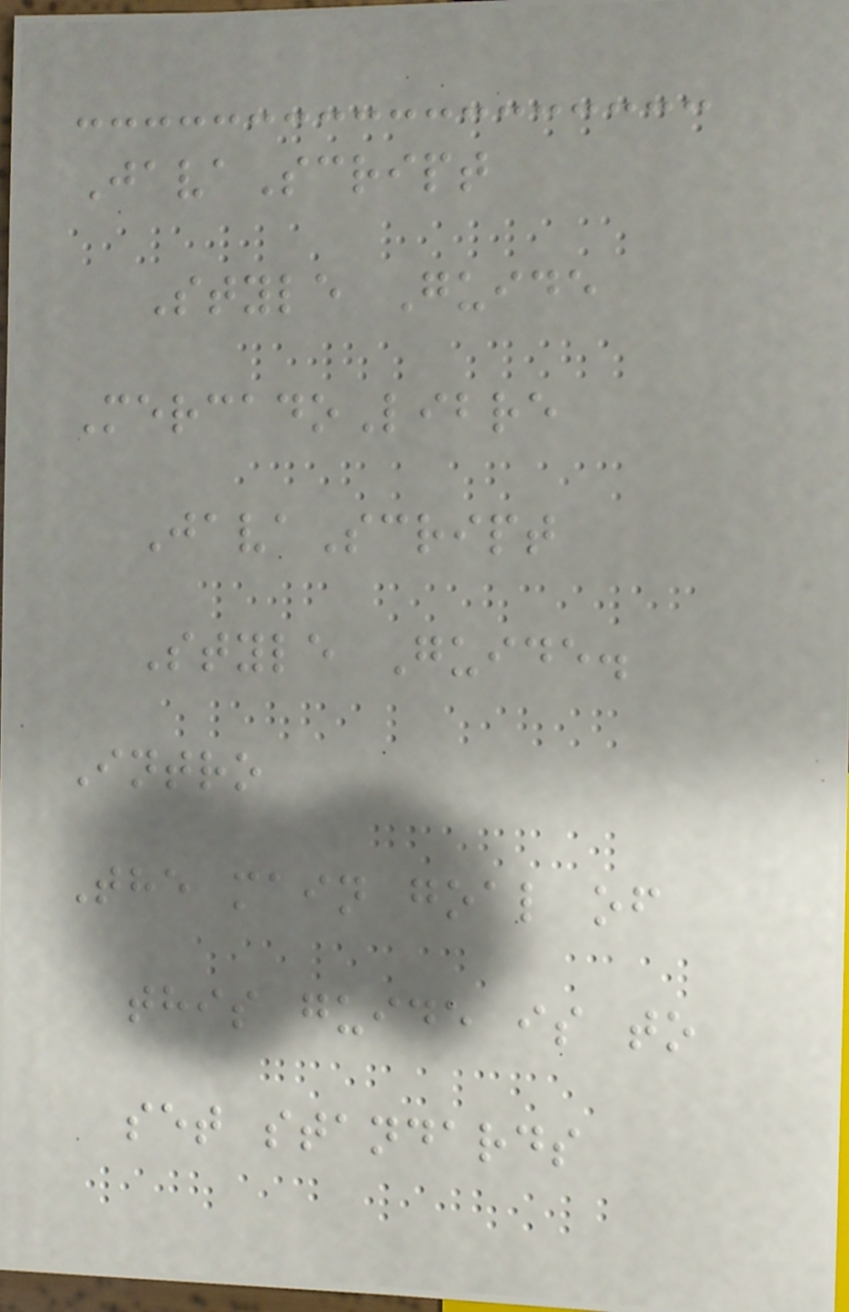JavaScript
Style Guide
MercadoLibre
JavaScript
Style Guide.
Intro
The main goal of
this guide is to
set standards
